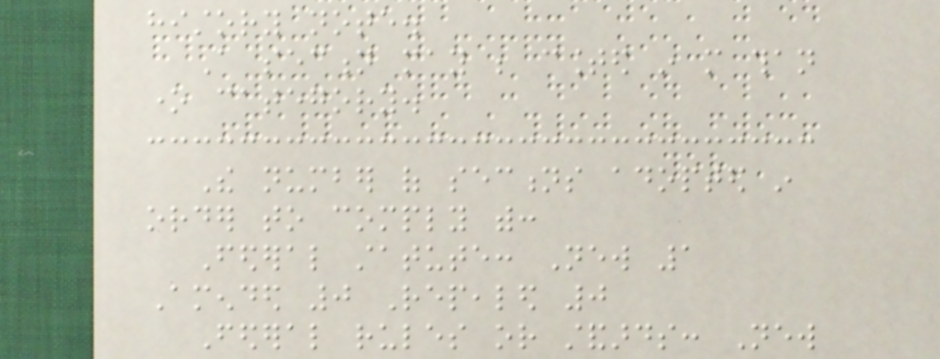history note.
A section may be counted in more than
one category.
The number of sections adopted in
order to comply with:
Federal statute: New 1
Amended 0 Repealed 0
Federal rules or standards: New
